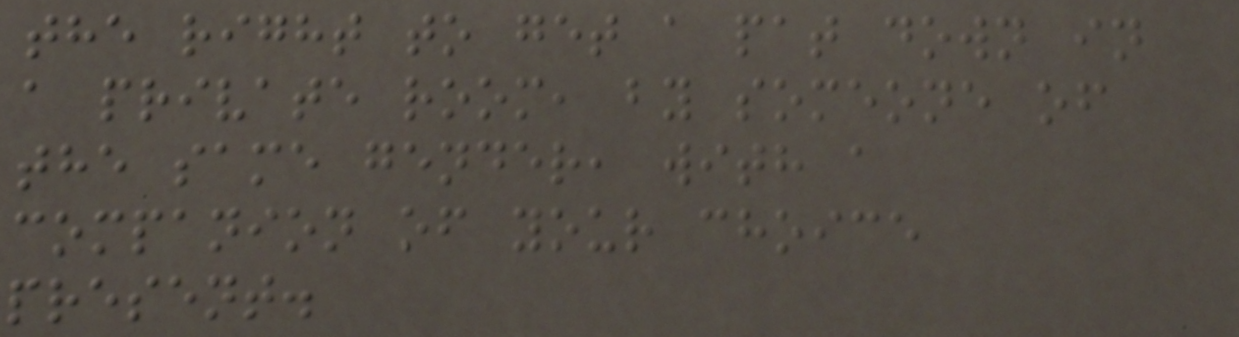the right to get a pat down in
a private room, by someone of
the same gender, with a
companion of your choice
present.
